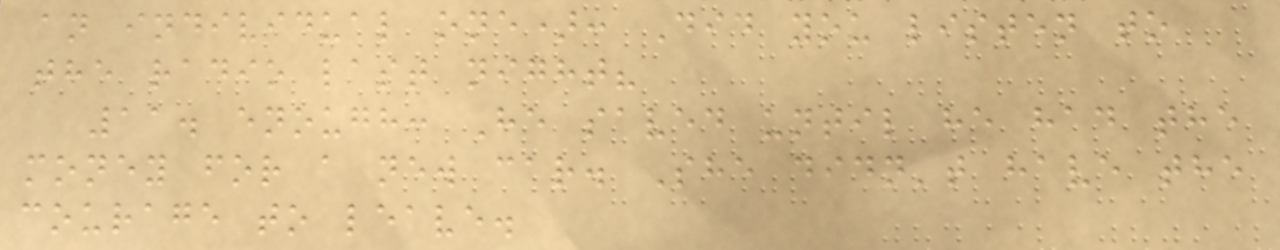an individual one): Did you listen to
the radio last night?
11. enough: He saved until he had the
money for a new car. She didn't have the
courage to leave.
